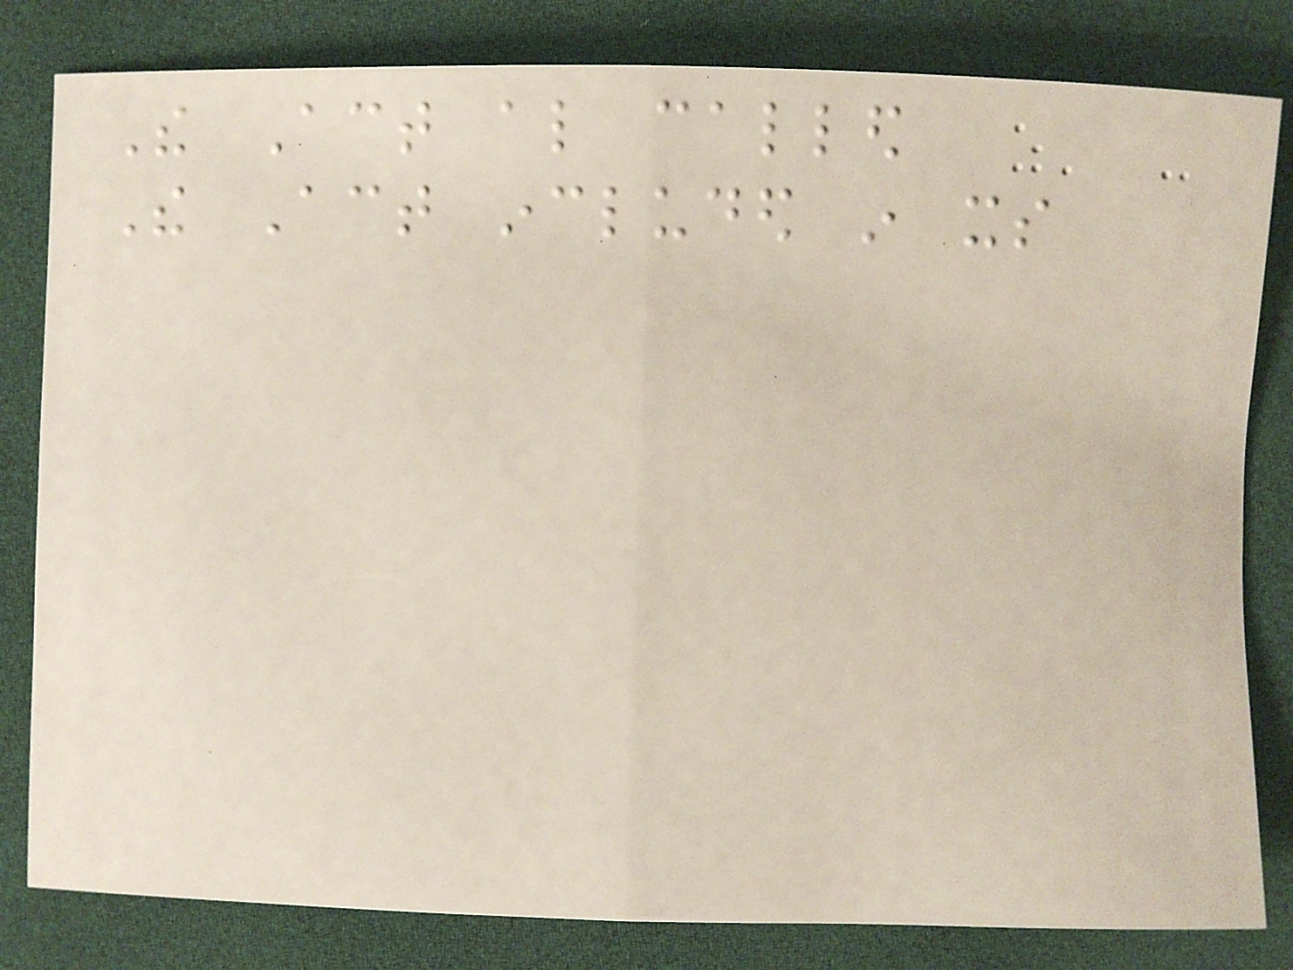The Act also called
The Act included in its
